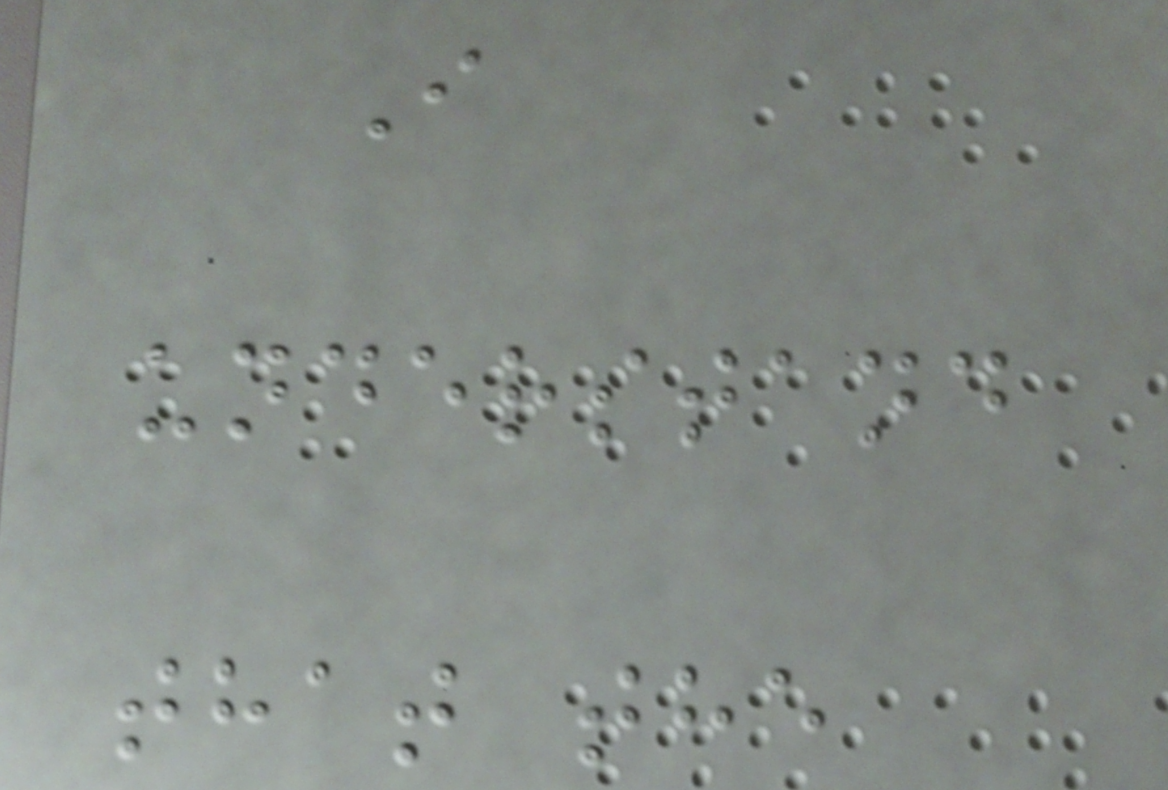I
understand
that the
